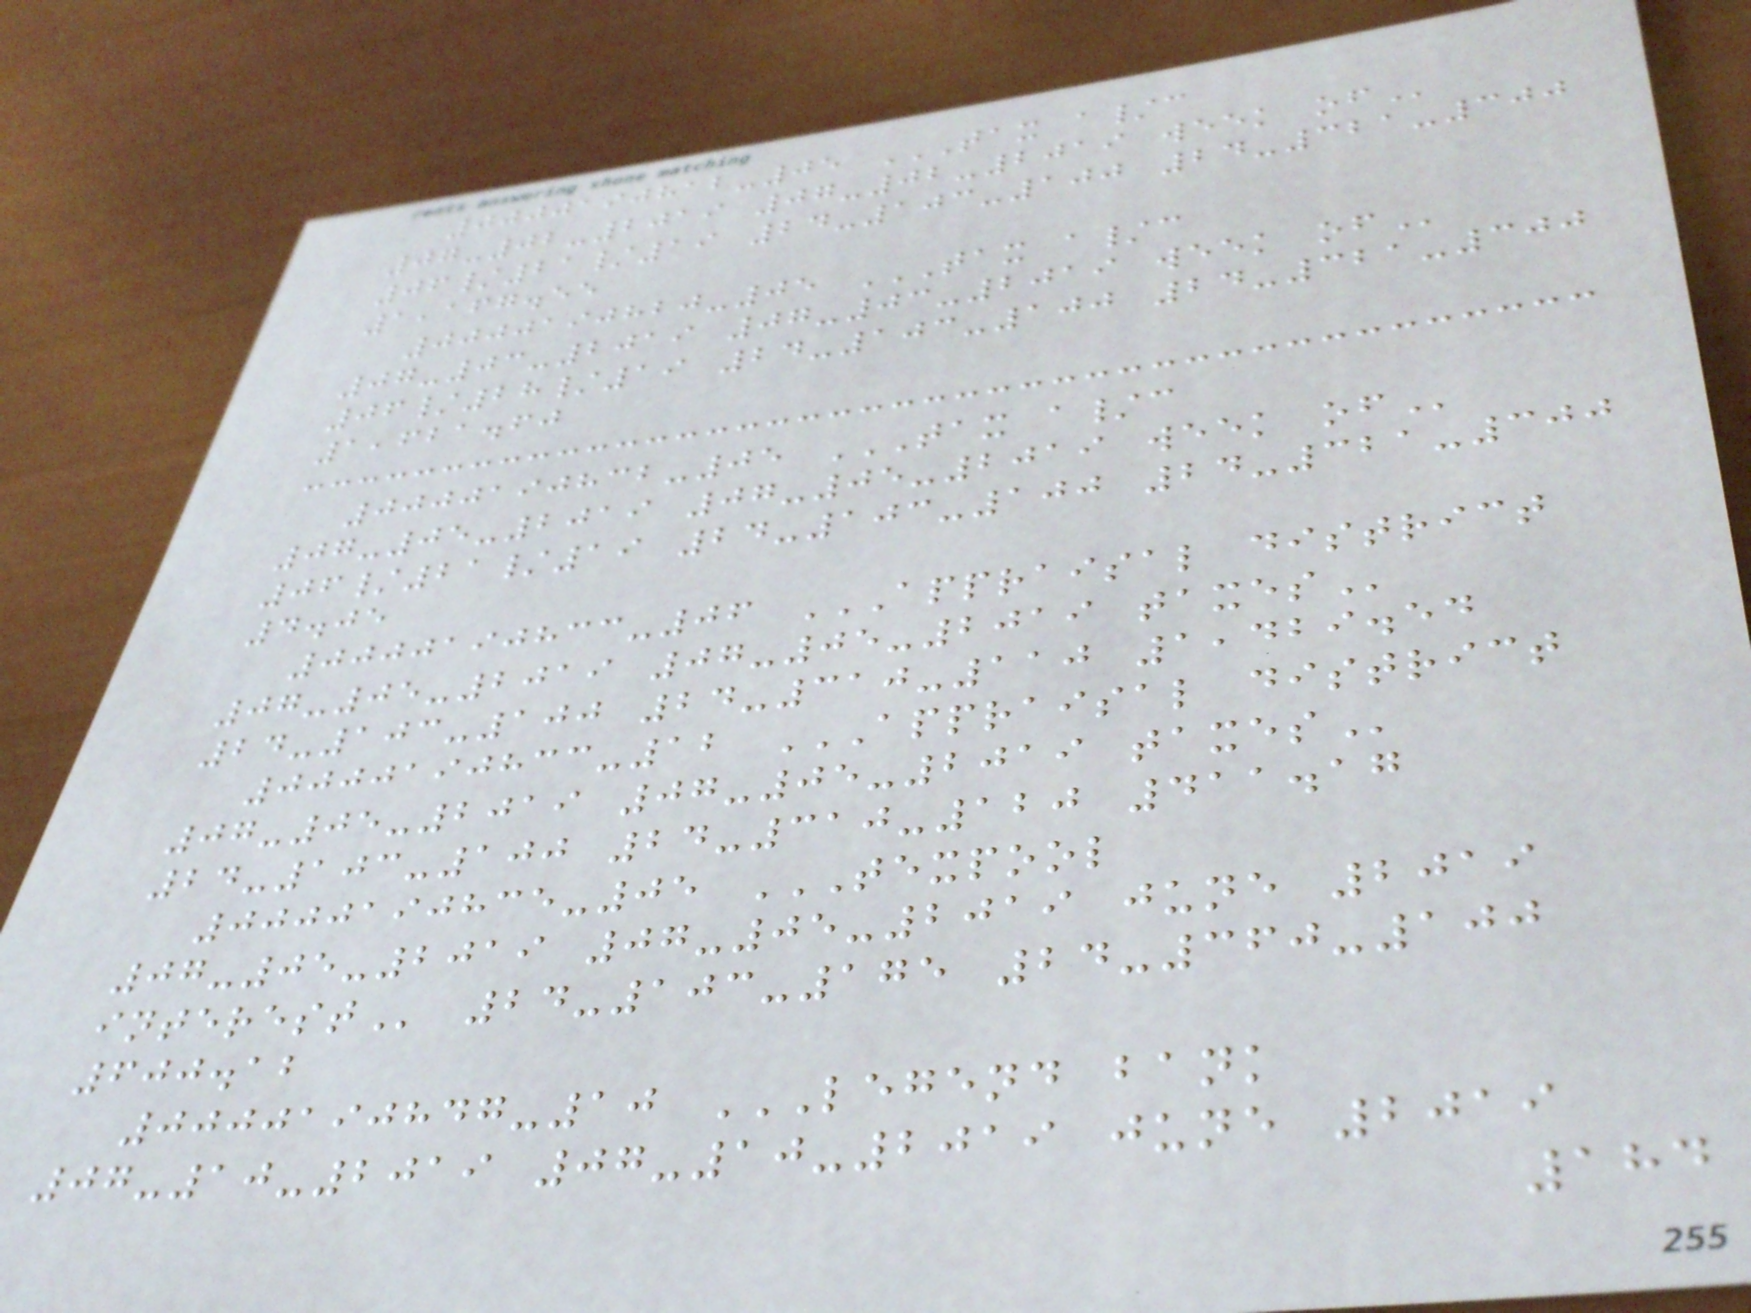0000190812-05 TAX A/C
07-02-2019 07-02-2019 WEEK OF
06/21/19 24-103-100 24-321-300
1,167.55
0000190820-05 TAX A/C
07-03-2019 07-03-2019 WEEK OF
06/28/19 24-103-100 24-321-300
1,621.60
0000190832-05 TAX A/C
07-05-2019 07-05-2019 WEEK OF
06/21/19 24-103-100 24-321-300
4.05
0000190833-06 APPRAISAL DISTRICT
07-05-2019 07-05-2019 TAXES
24-103-100 24-310-110 1,429.54
0000190833-12 APPRAISAL DISTRICT
07-05-2019 07-05-2019 TAXES
24-103-100 24-310-120 411.17
0000190835-05 TEXPOOL
07-05-2019 07-05-2019 JUNE 2019
INTEREST 24-103-175 24-360-100
600.12
0000190847-10 LEGEND BANK
07-10-2019 07-10-2019 JUNE 2019
184
